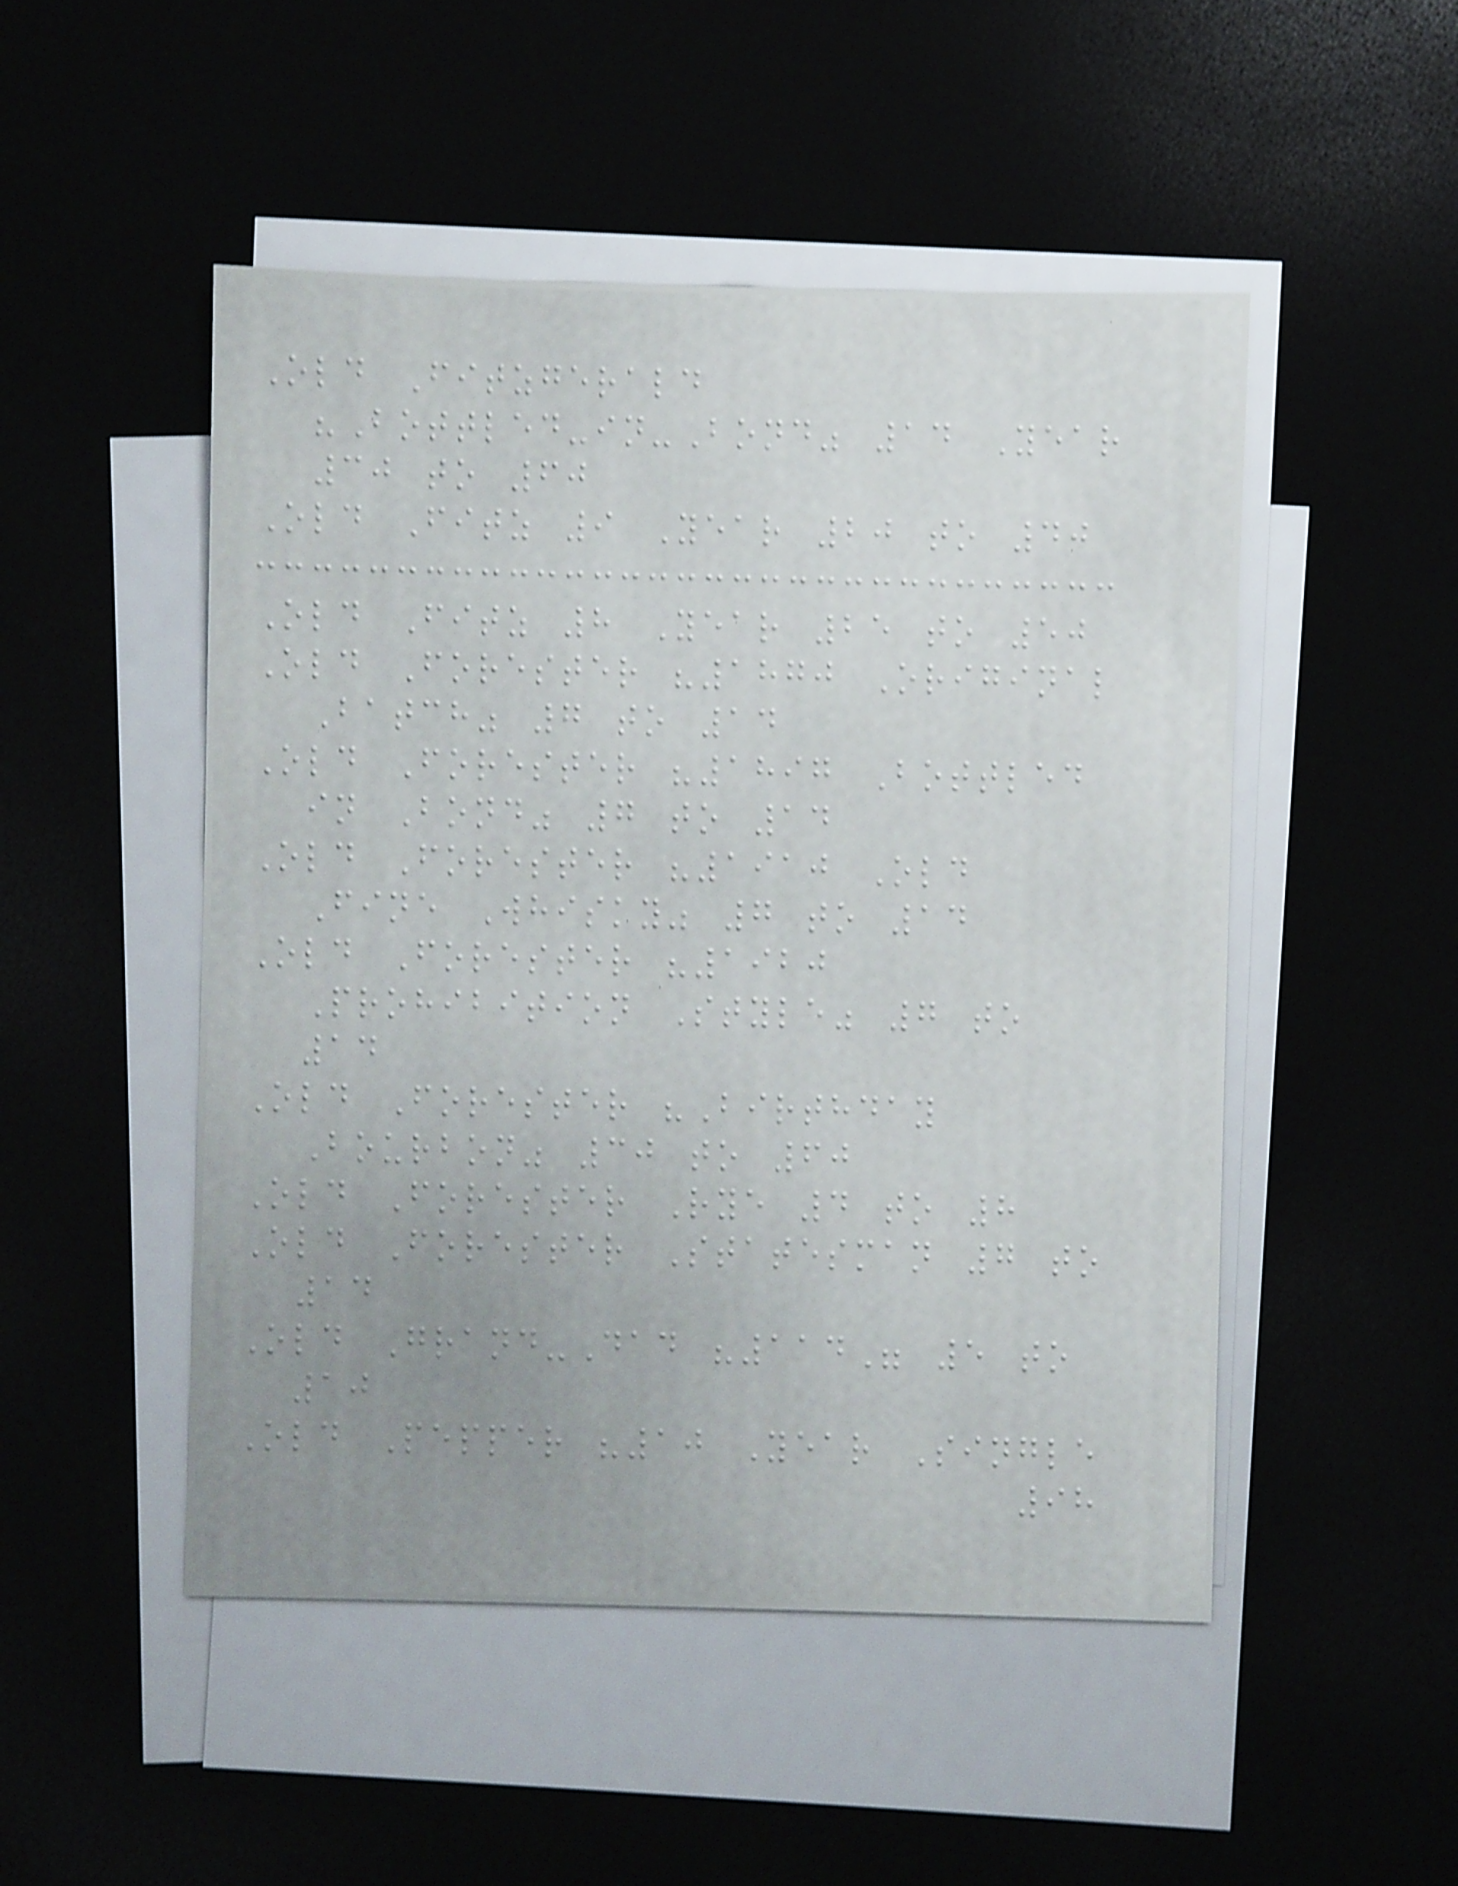Old Fitzgerald
"Bottled-in-Bond" 14 Year
30 to 60
Old Fitz 9 Year 20 to 40
Old Fitz 8 Year 25 to 50
Old Forester "1870 Original
Batch" 7 to 14
Old Forester "1897 Bottled
in Bond" 7 to 14
Old Forester "1910 Old
Fine Whisky" 7 to 14
Old Forester "1920
Prohibition Style" 7 to
14
Old Forester "Birthday
Bourbon" 30 to 60
Old Forester Rye 4 to 8
Old Forester Statesman 7 to
14
Old Grand-Dad "114" 5 to
10
Old Pepper "10 Year Single
98
